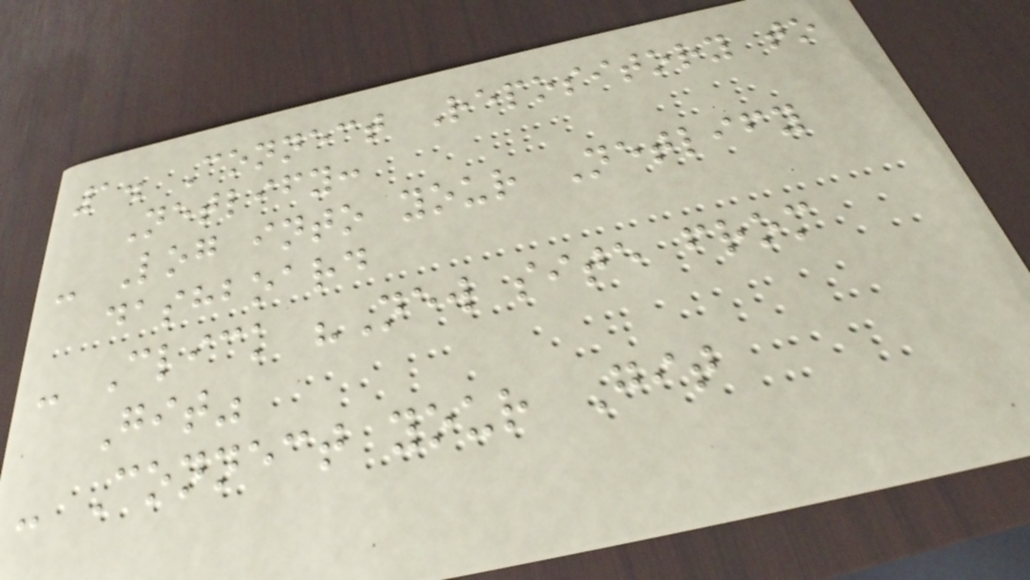1. Connect Repository to
Netlify:
- Log into your Netlify
dashboard
- Click "New site from
Git"
- Connect your Git
